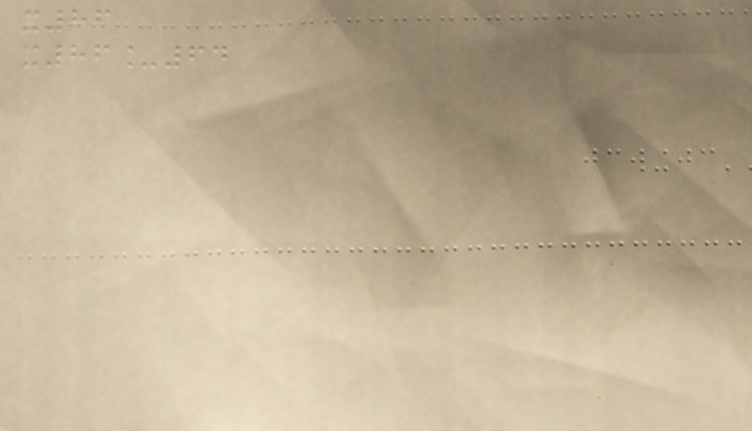x86
x86_64
